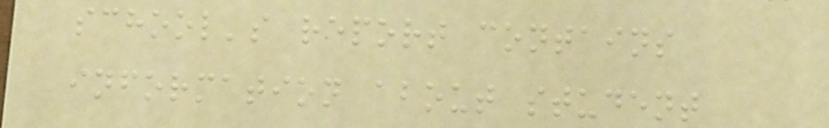school's report contains
information about student
